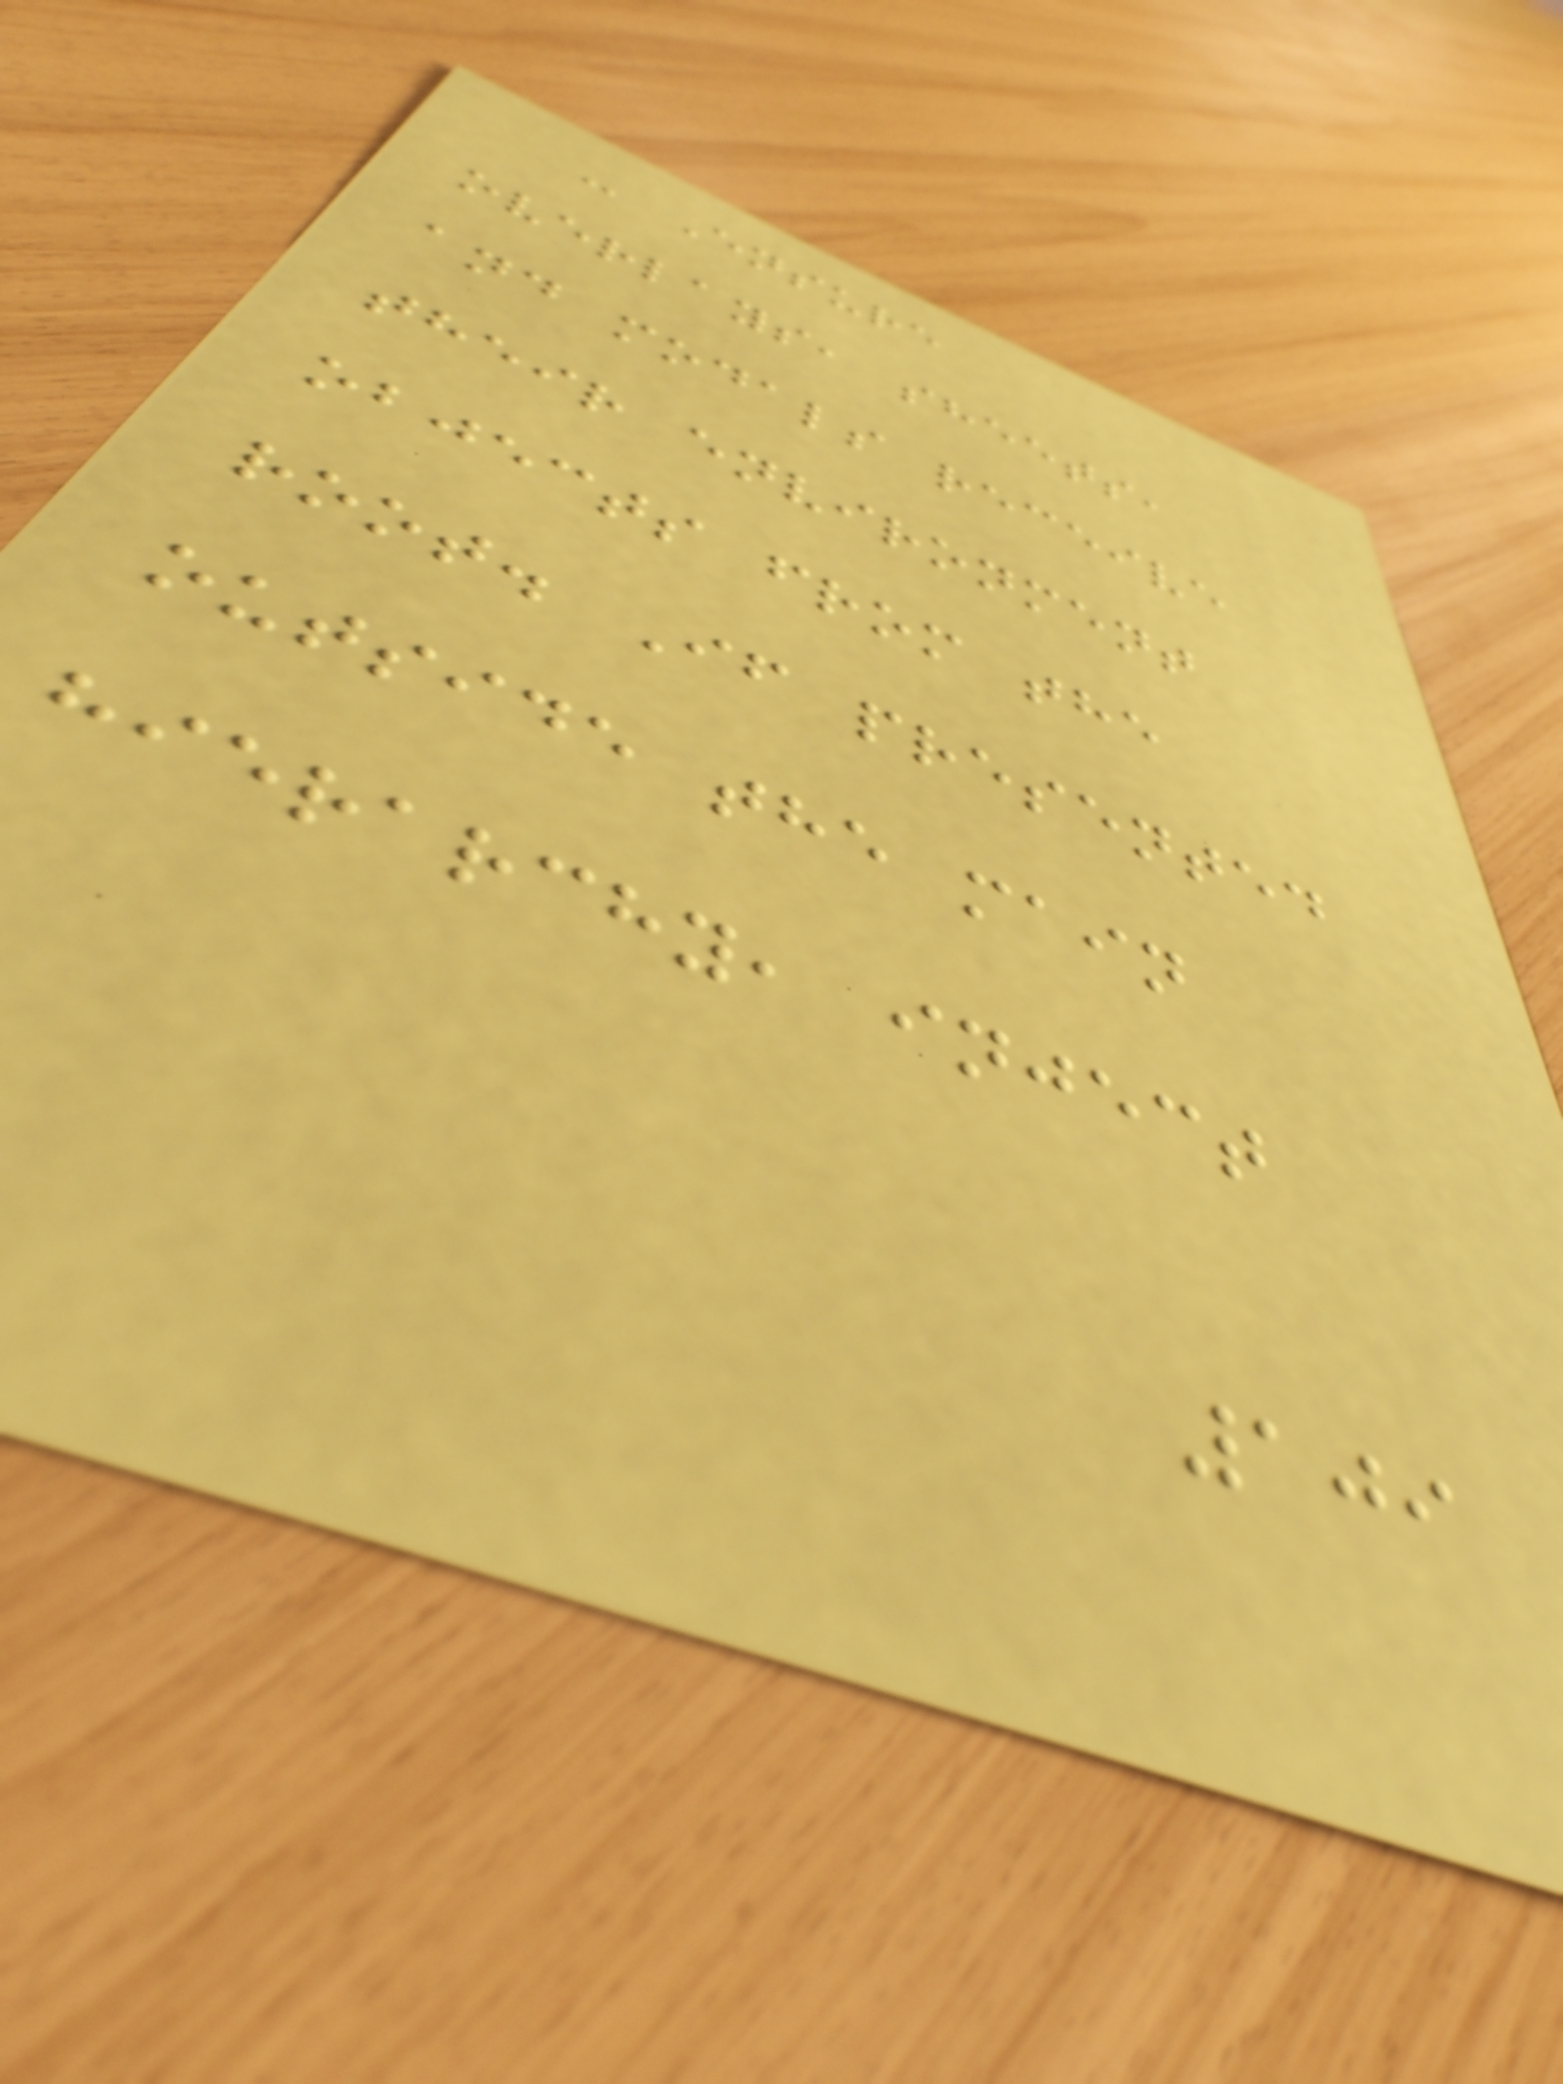- Ensure
overlays, sheets,
and modals receive
their environment
objects from the
root. If presented
outside the main
hierarchy, inject
109
